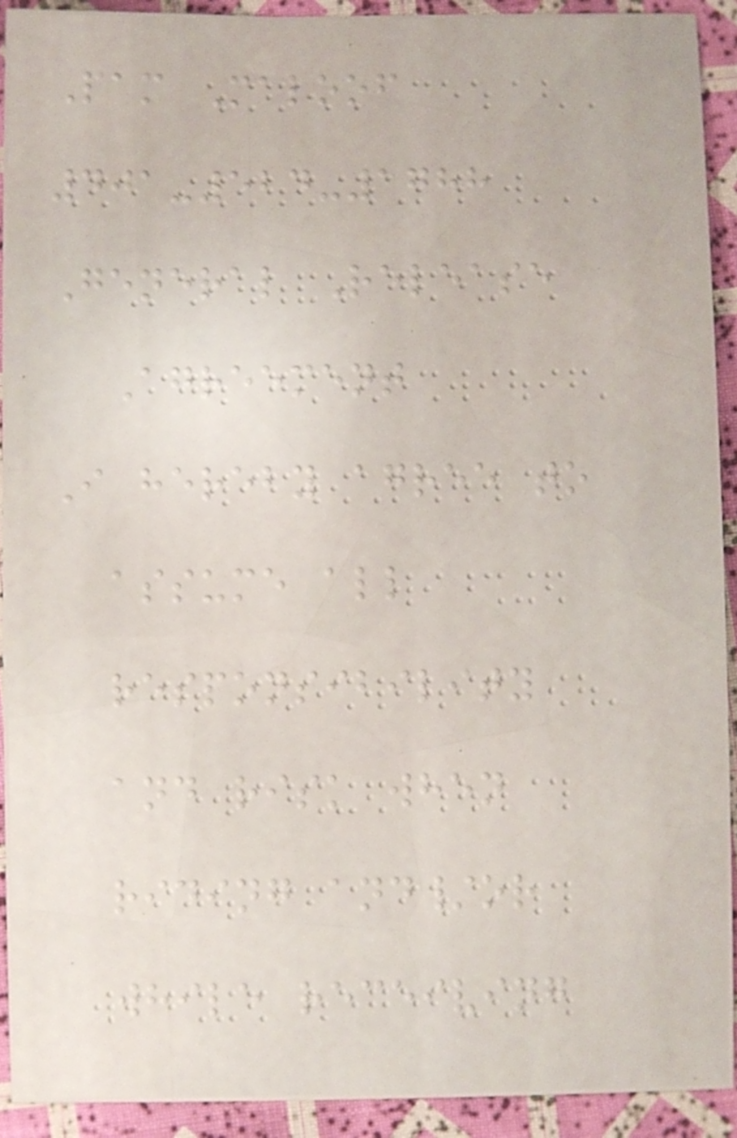Pam Maloof
401-524-1788
General Release
Agreement
I hereby agree to
assume all
responsibility
and risk when
riding and/or
while receiving
